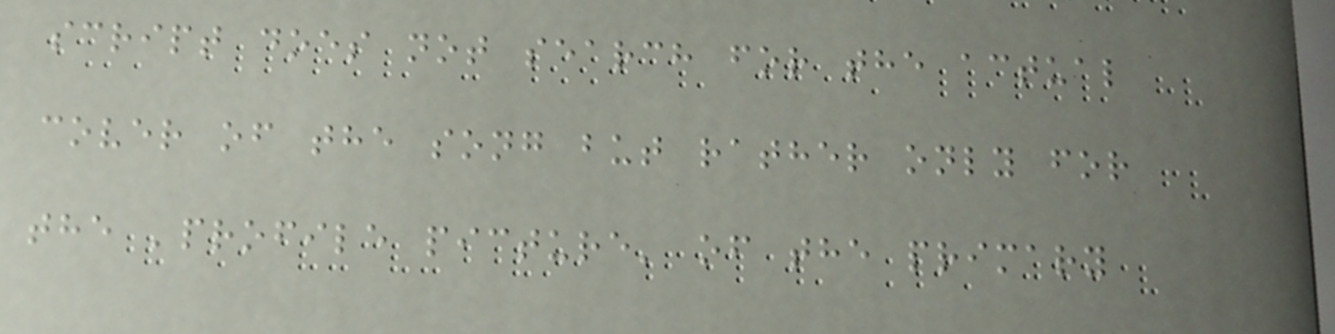script does not search for the actual
cover of the song but rather only for
the 'profile picture' of the primary
